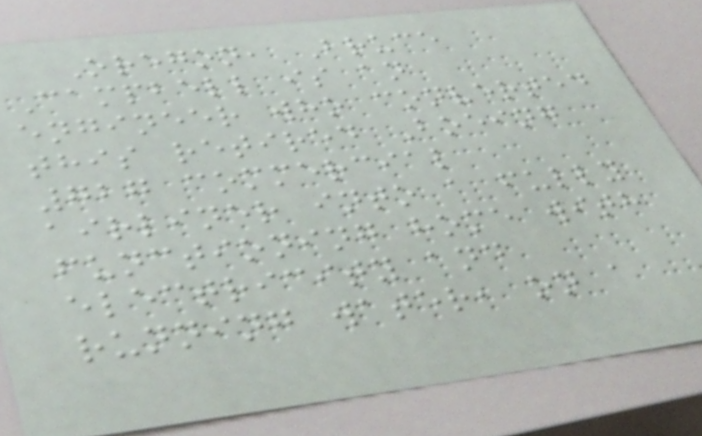Oregon, Bruce
Campbell is an
engineer who converted
this retired Boeing
727 commercial
airliner into a fully
functioning home with
electricity and
running water, on a
